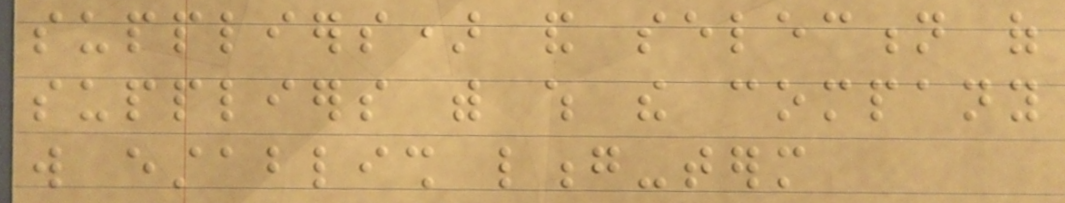suppliers) and selection of
suppliers with which the company
will establish long-term
